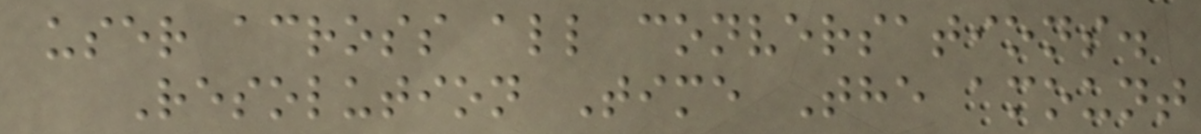user across all conversations.
Resolution Time The amount
